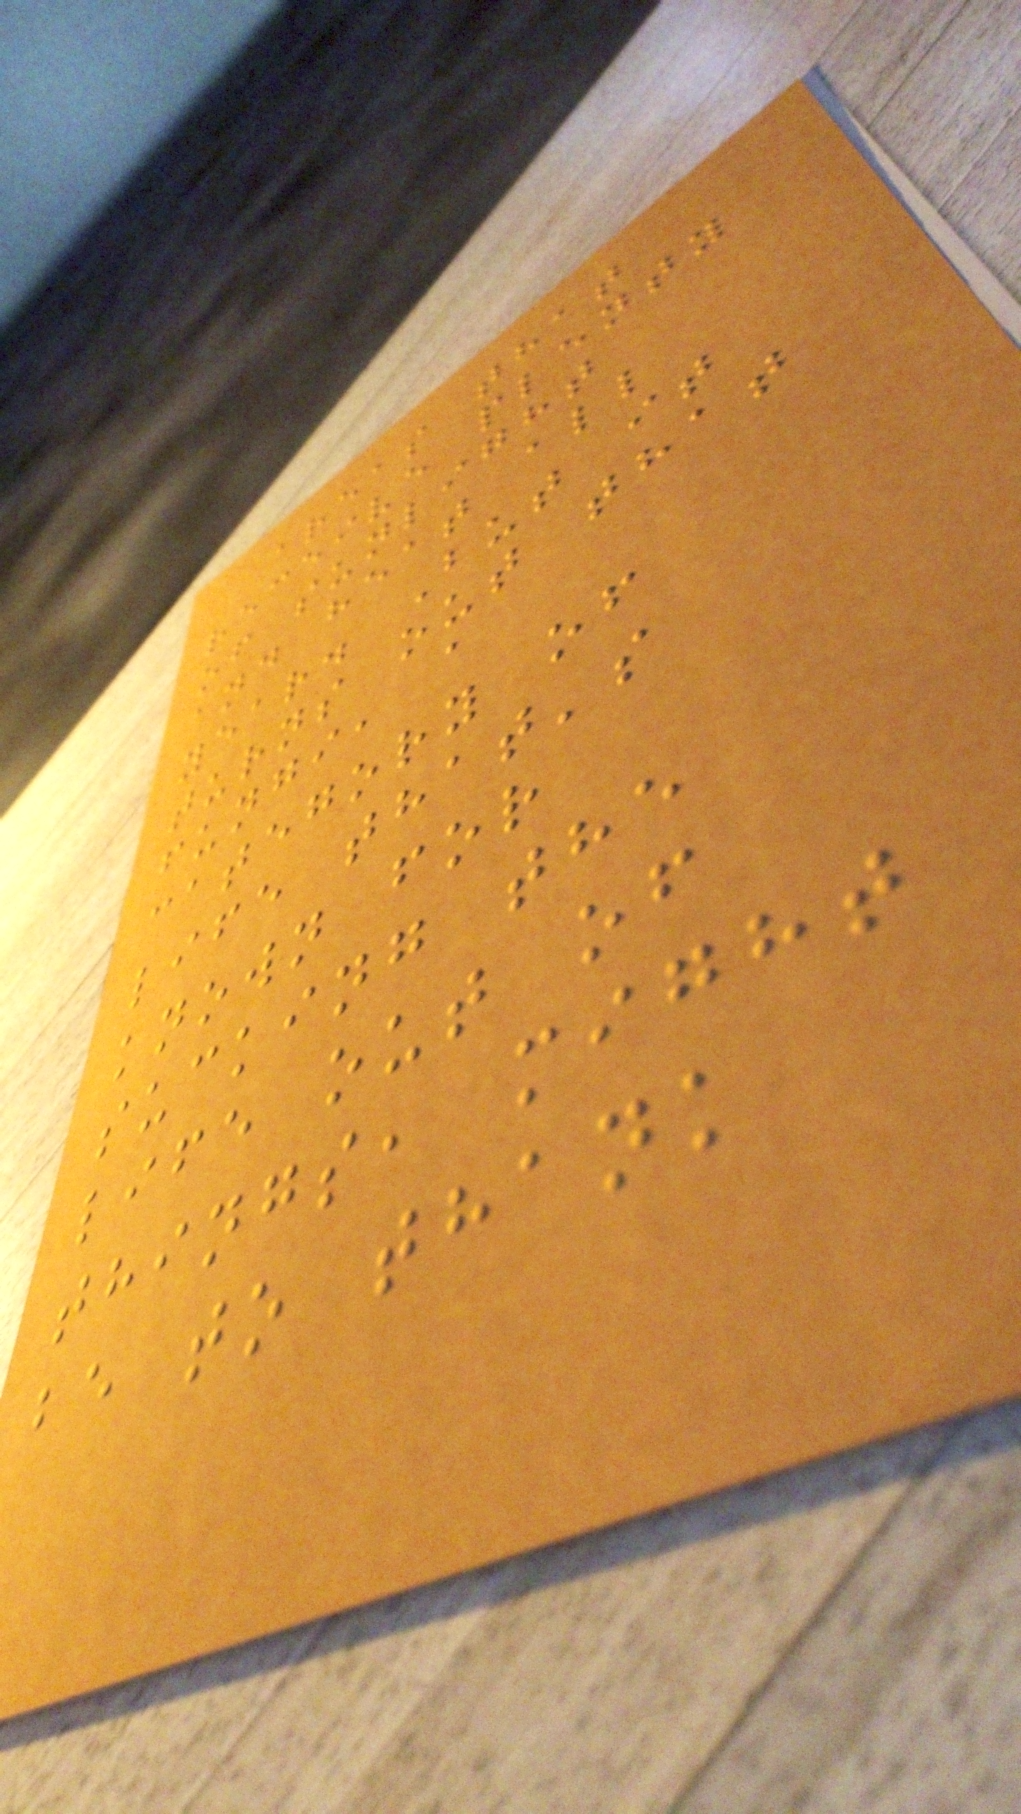areas that
receive plenty
of sunlight
and heat all
year. But it
turns out that
fungi, a
category of
life that's
known for
sucking the
life out of
things, might
be to thank
